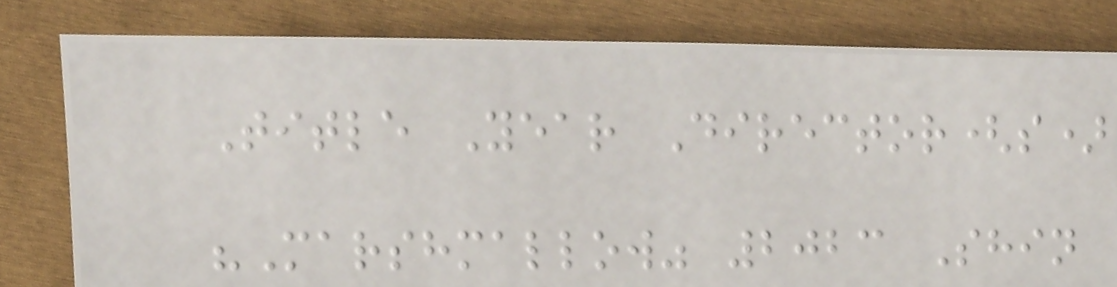Title Year Director(s)
"Marshmallow" 2023 Shin
